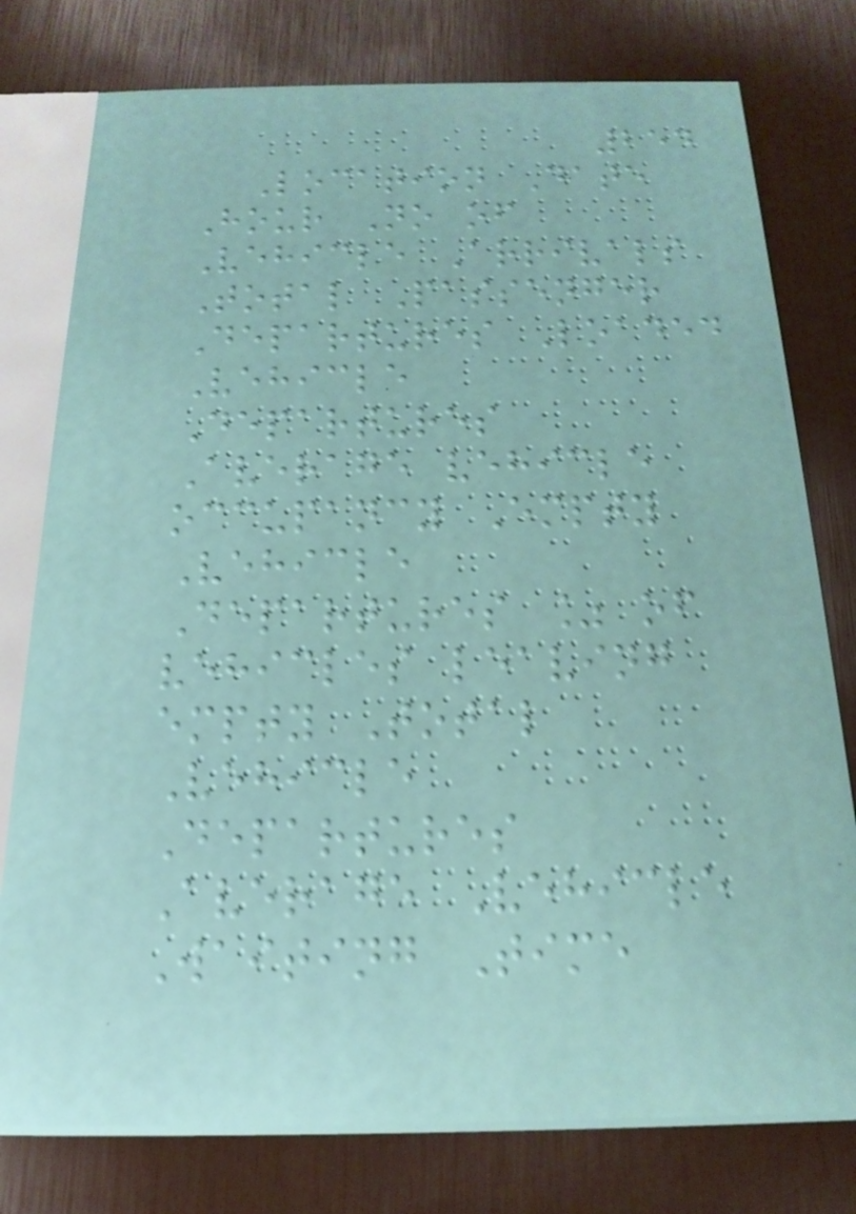254
Location Date
Hour No of
Vehicle Arrivals
Total Passenger
Departures Loaded
Vehicle
Departures
Average vehicle
occupancy Empty
Vehicle
Departures % of
vehicles leaving
empty Total
Vehicle
Departures
Average Vehicle
Waiting Time
